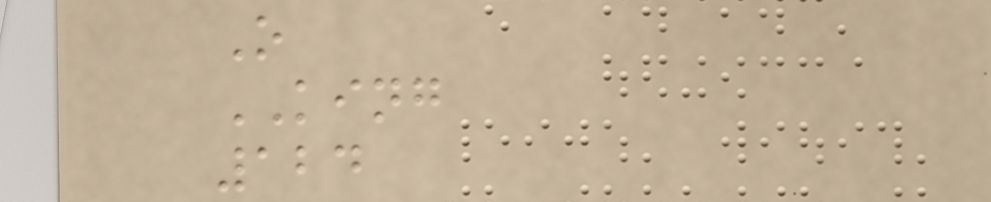O
KING
124
